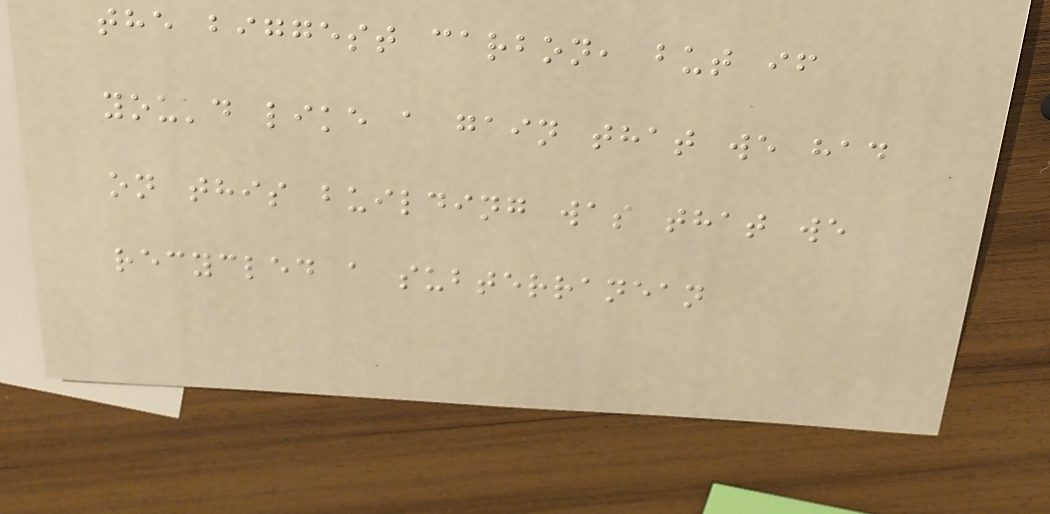the biggest carbon, but if
you'd like a gain that we had
on this building was that we
recycled a subterranean
